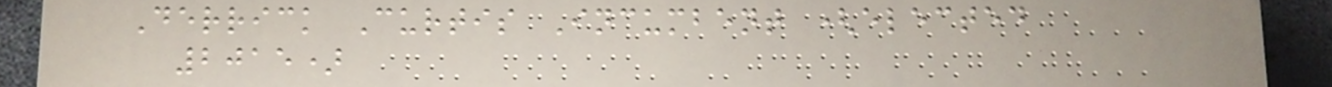Derrick Curtis Incumbent (elected
2015)
